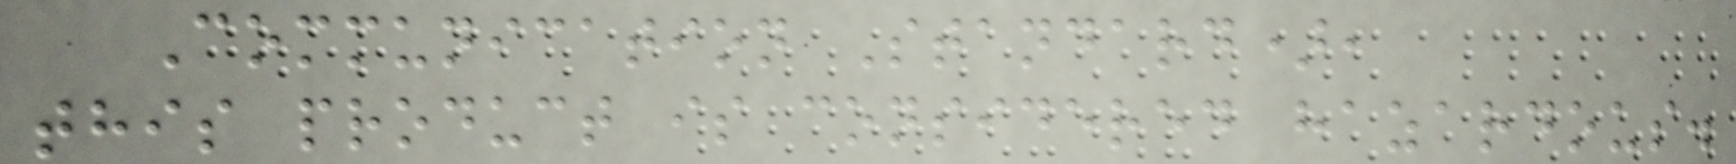Communication Standard),
this product is considered hazardous.
